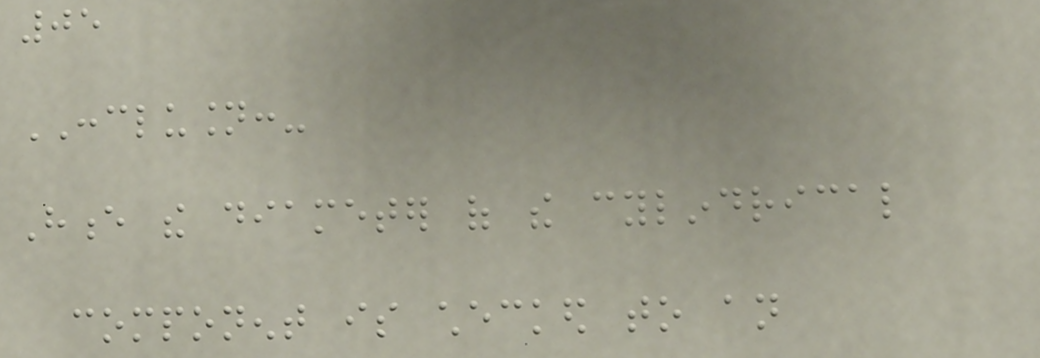05
CONCLUSION:-
Hence the diameter of the cylindrical
component is checked to an
